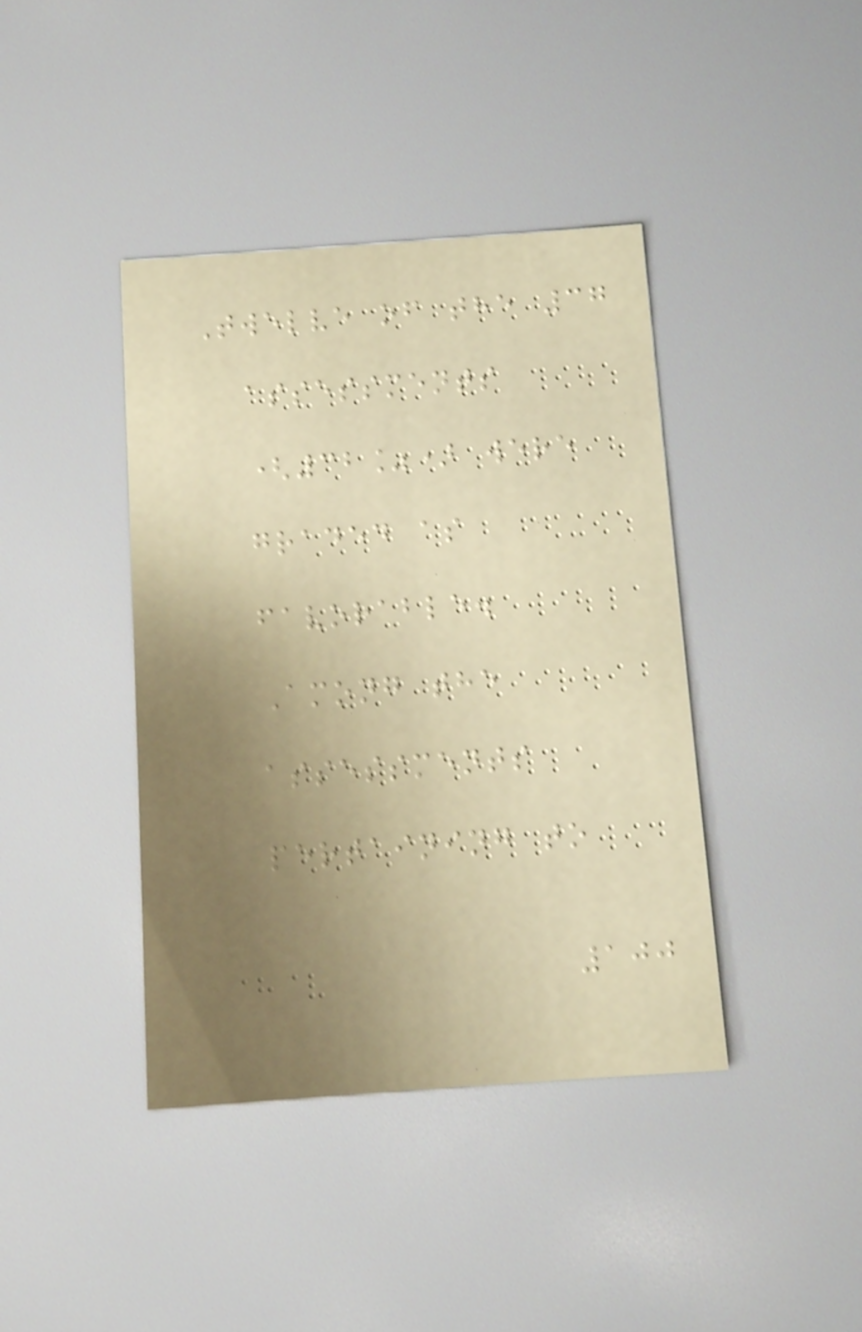Twelve of the 37
assessments
(32%) were
graded as
favorable.
Among the
assessments
pertaining to
100
